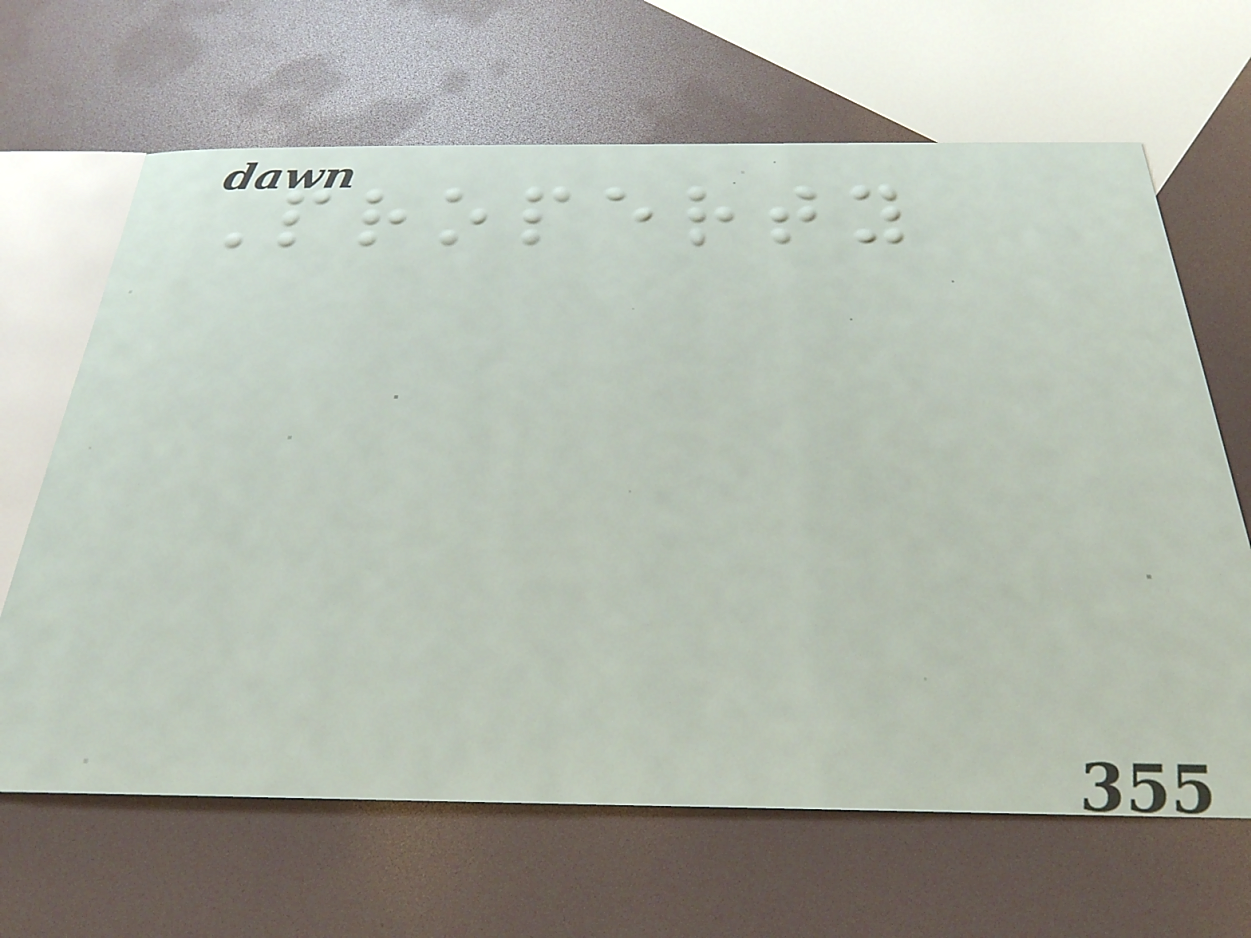Property
